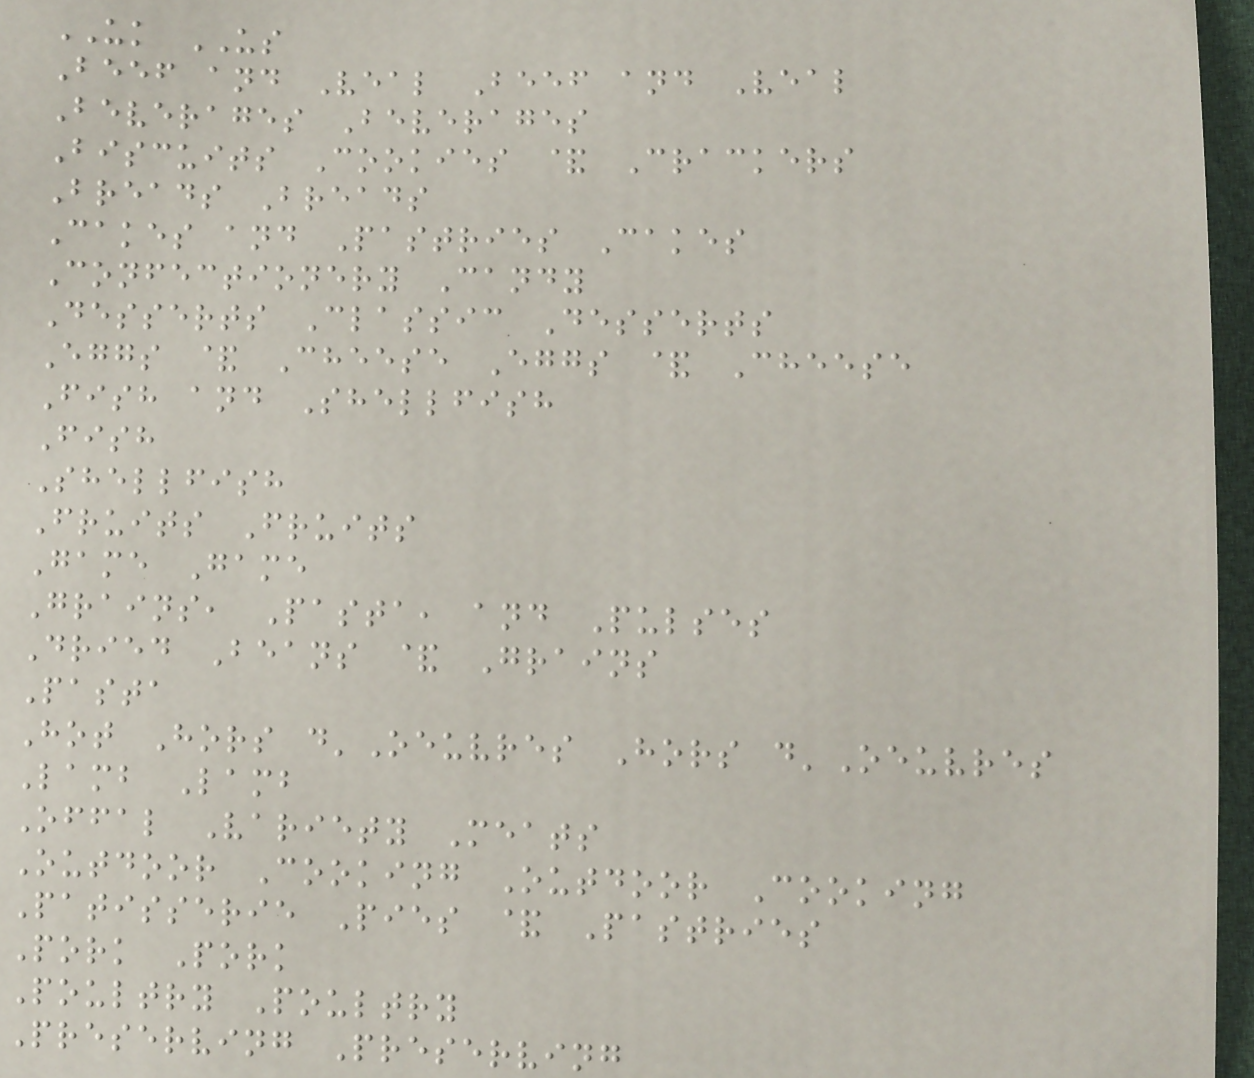UK US
Beef and Veal Beef and Veal
Beverages Beverages
Biscuits Cookies & Crackers
Breads Breads
Cakes and Pastries Cakes
Confectionery Candy
Desserts Classic Desserts
Eggs & Cheese Eggs & Cheese
Fish and Shellfish
Fish
Shellfish
Fruits Fruits
Game Game
Grains, Pasta, and Pulses
Dried Beans & Grains
Pasta
Hot Hors d'Oeuvres Hors d'Oeuvres
Lamb Lamb
Offal Variety Meats
Outdoor Cooking Outdoor Cooking
Patisserie Pies & Pastries
Pork Pork
Poultry Poultry
Preserving Preserving
